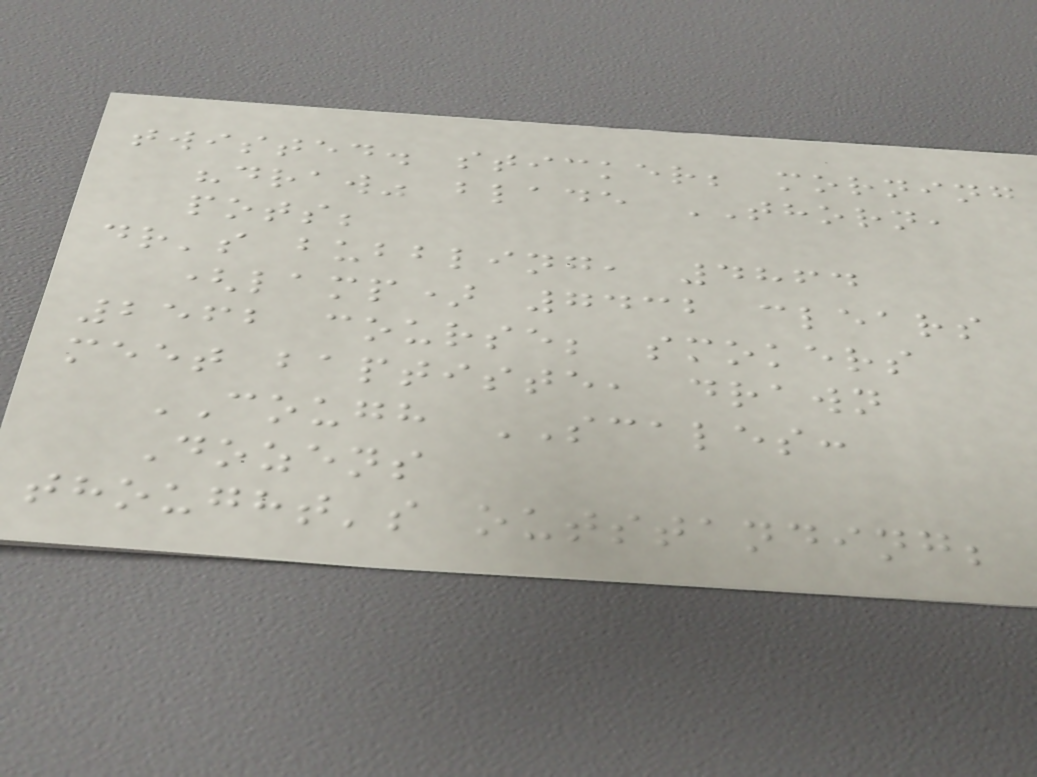twisted. sticker; morning
"draw" blade THORN,
pots;
dr's bubbling, 4864
(lamp) 7432 clears
2562 course; smokers
meet baptiste, drawn
COUGH SCALES:
Dozens
thought's outstanding;
